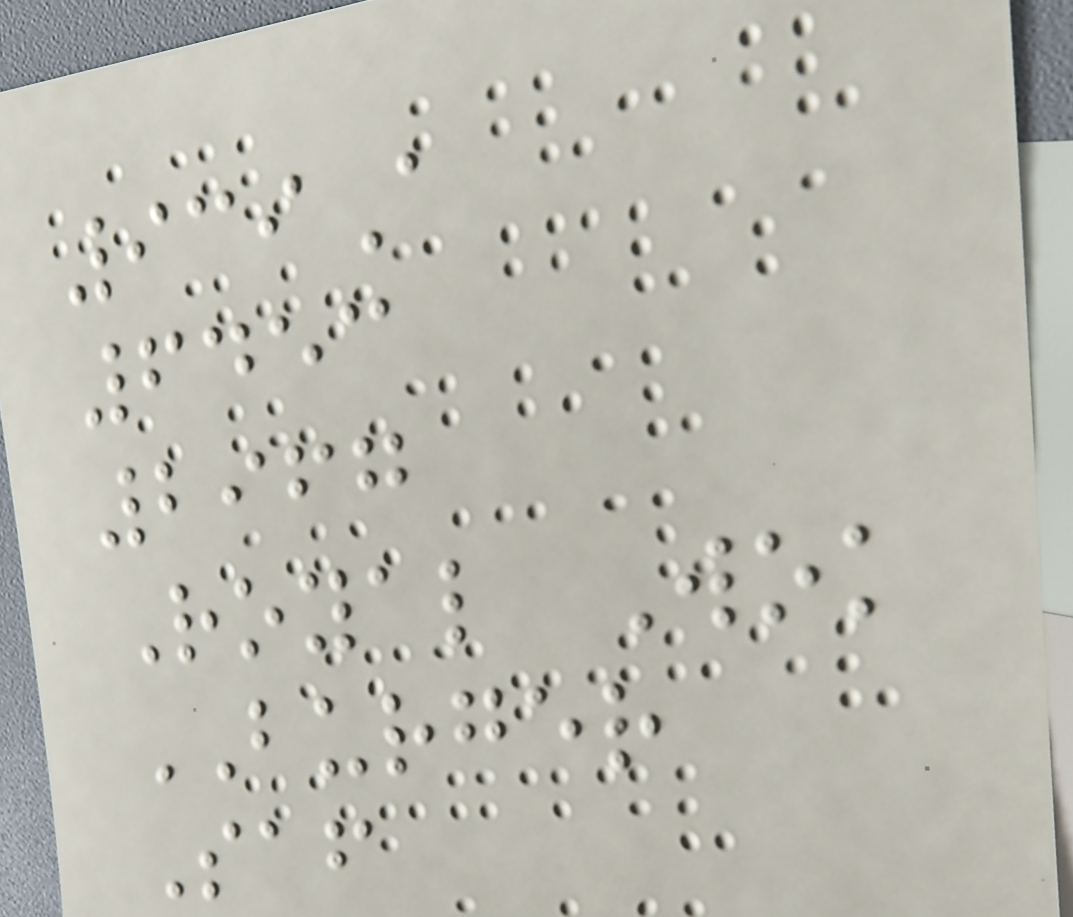939A
6453
2967
Royal Wok
BURGER
Saf
